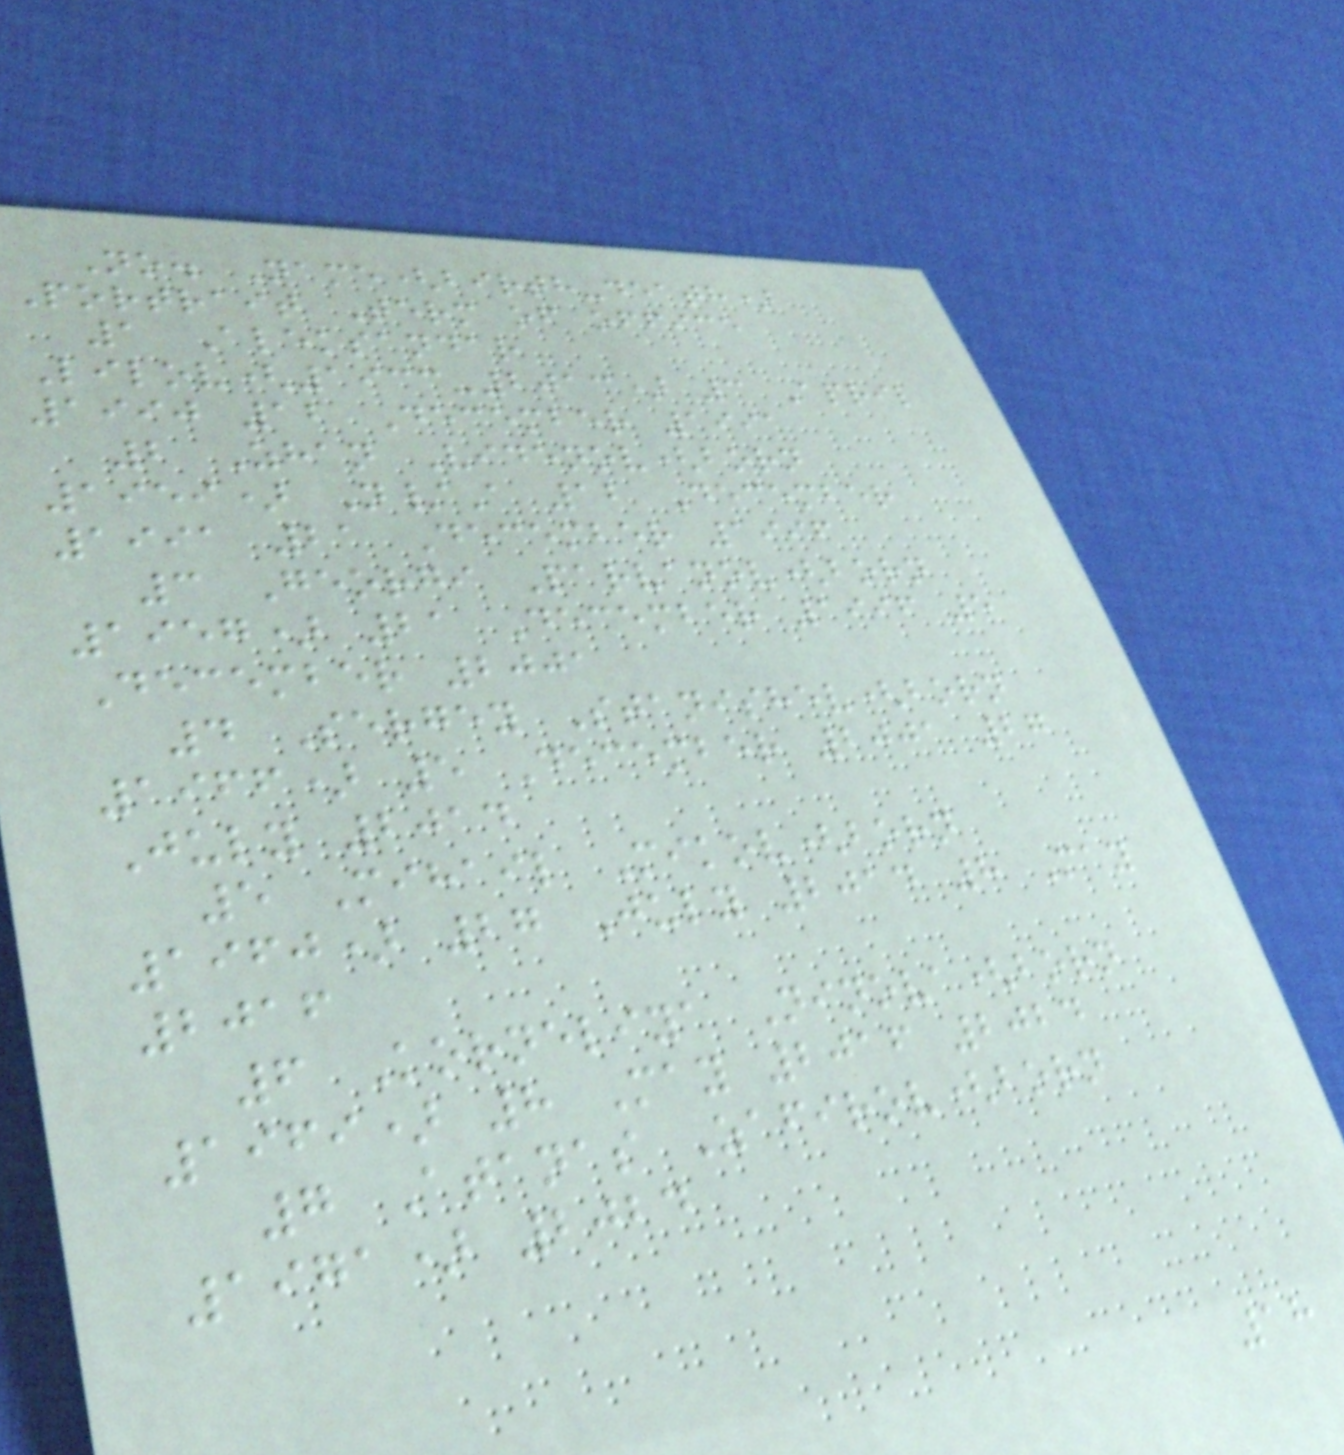No. Name(birth-death)
Portrait Term of office
1 Aleksandar
Lilov(1933-2013) 3 April
1990 12 December 1991
2 Zhan Videnov(born
1959) N/A 12 December
1991 21 December 1996
3 Georgi Parvanov(born
1957) 21 December 1996 5
December 2001
4 Sergey Stanishev(born
1966) 5 December 2001 27
July 2014
5 Mihail Mikov(born
1960) 27 July 2014 8 May
2016
6 Korneliya Ninova(born
1969) 8 May 2016 2024
7 Atanas Zafirov(born
1971) 2024
18
